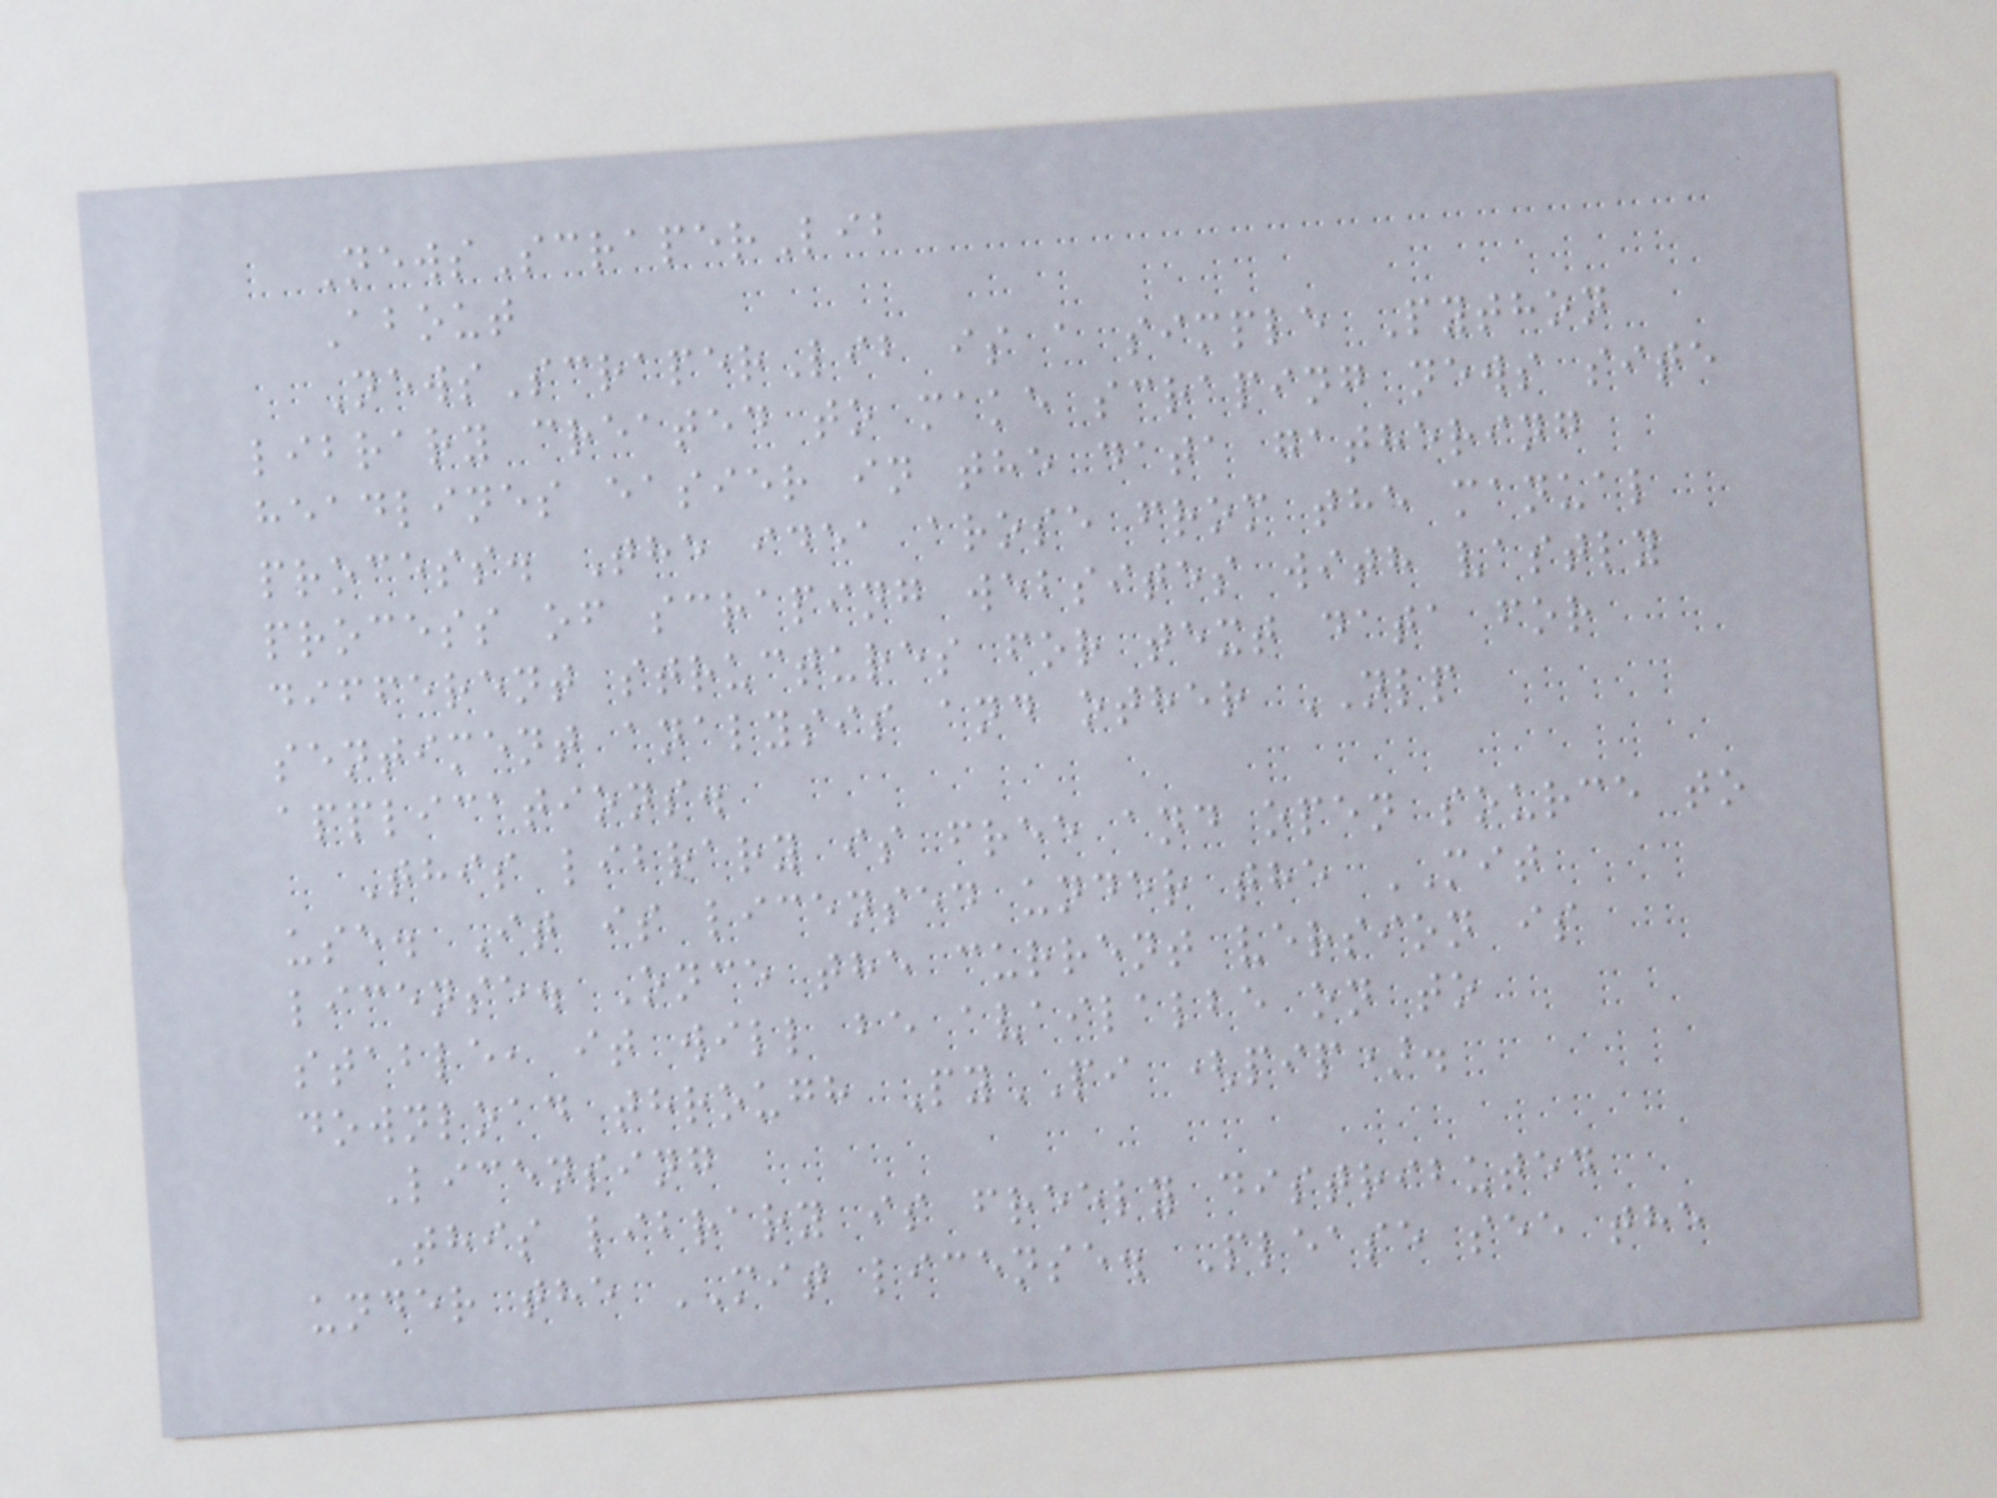NewsScraperLib
About
NewsScraperLib is a simple Python
library created to make scraping news site
headlines easier in the data gathering
process. The idea arose from the manual
process of scraping websites with vastly
different structures for text data for
sentiment analysis and other NLP
applications.
This library is free and open source to
use. It is licensed under the MIT
license. Once the current version is
stable, it will be availalbe on to
download through PyPI (pip).
Licensing
This library is freely distributed
under the MIT license. Please see the
